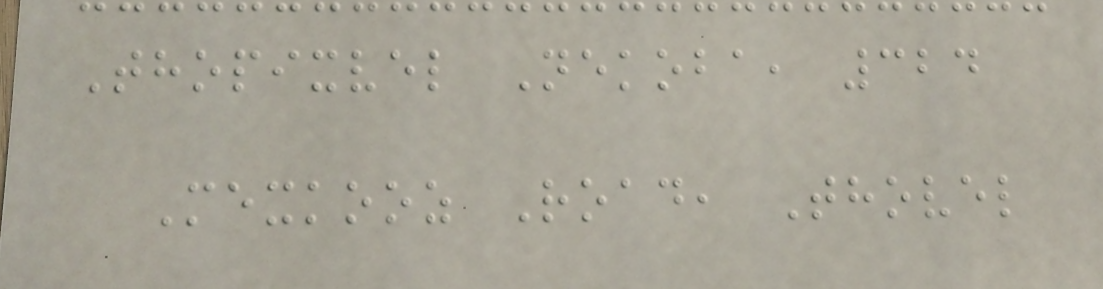Thopixvel Nekoba, 324
Mexkooz Road, Thovel
